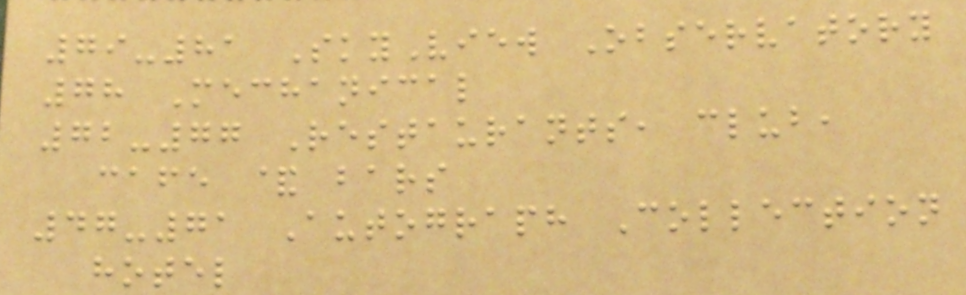79-81 SkyView Observatory
78 Mechanical
72-77 Restaurants, club,
cafe & bars
47-71 Autograph Collection
hotel
